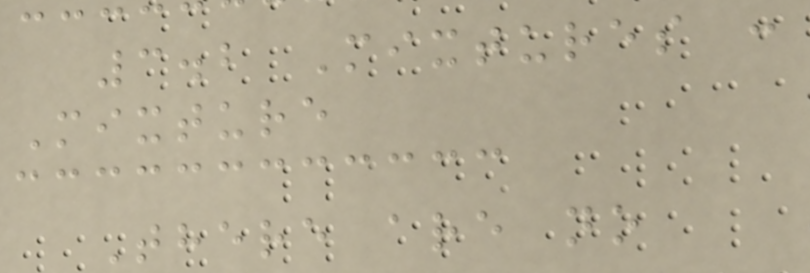3.2 Mixtures :
Mixture
There are no
